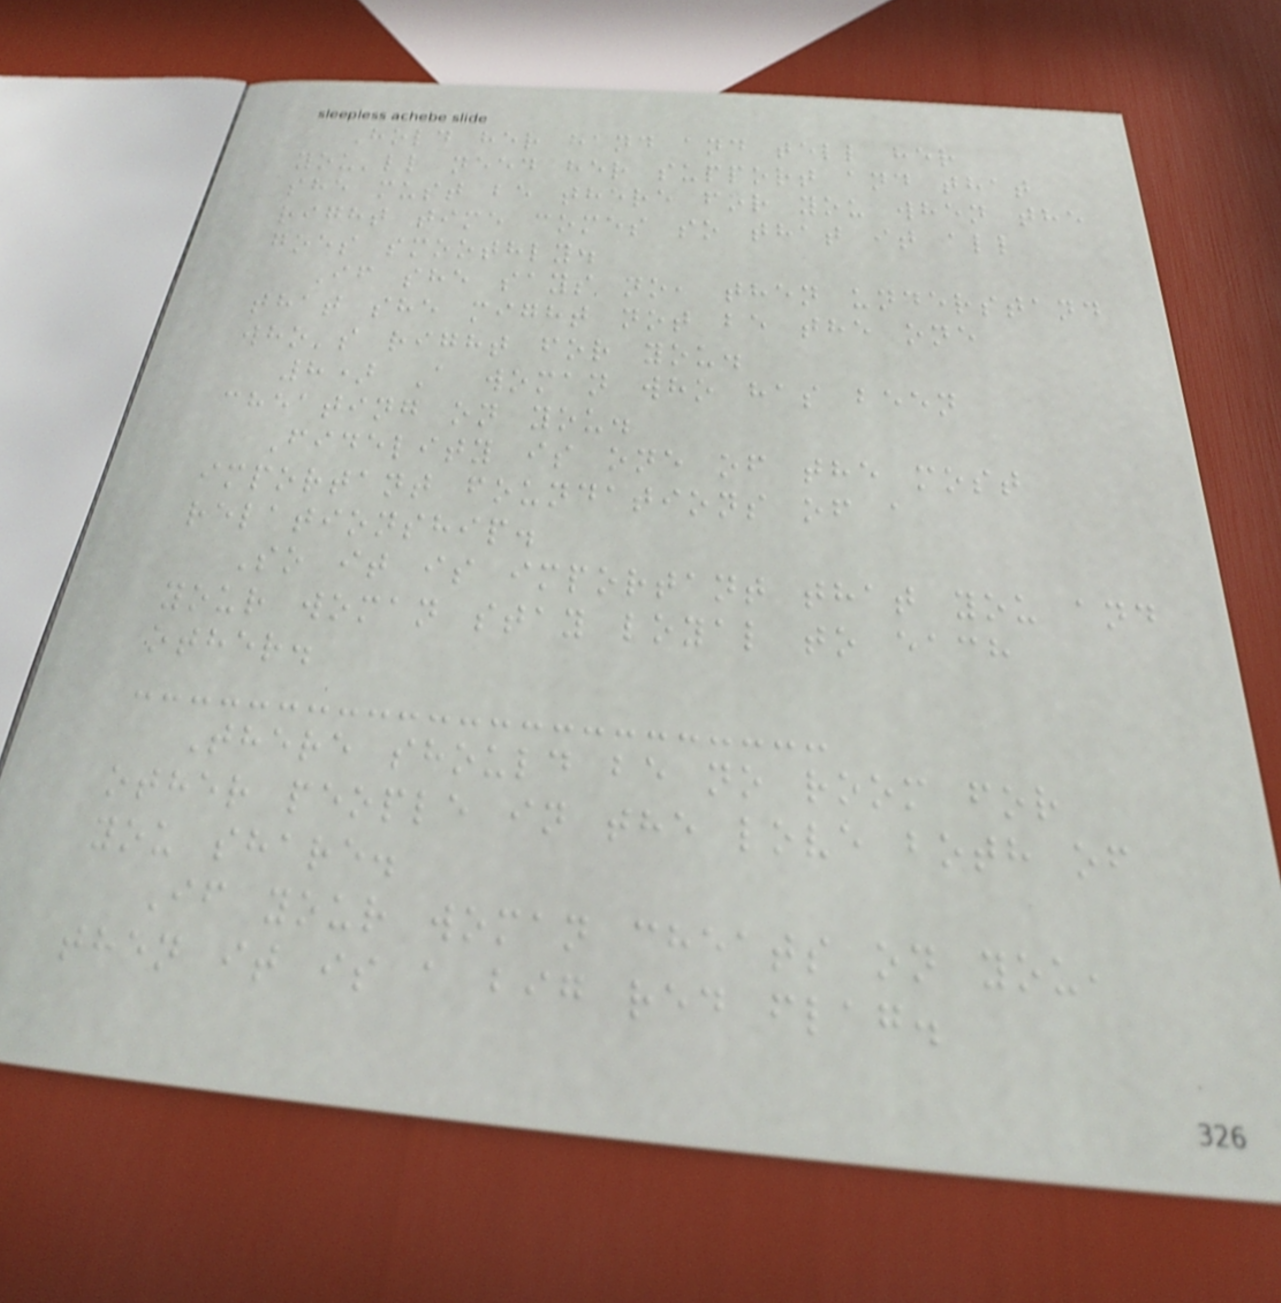Hold her hand and tell her
you'll need her support and that
she must be there for you when the
right time comes so that it all
goes smoothly.
If she says no, then understand
that she might not be the one
who's right for you.
8) A woman who has been
cheating on you.
Fidelity is one of the most
important foundations of a
relationship.
So it is important that you and
your woman stay loyal to each
other.
There should be no room for
other people in the love both of
you share.
If your woman cheats on you,
then it is a big red flag.
